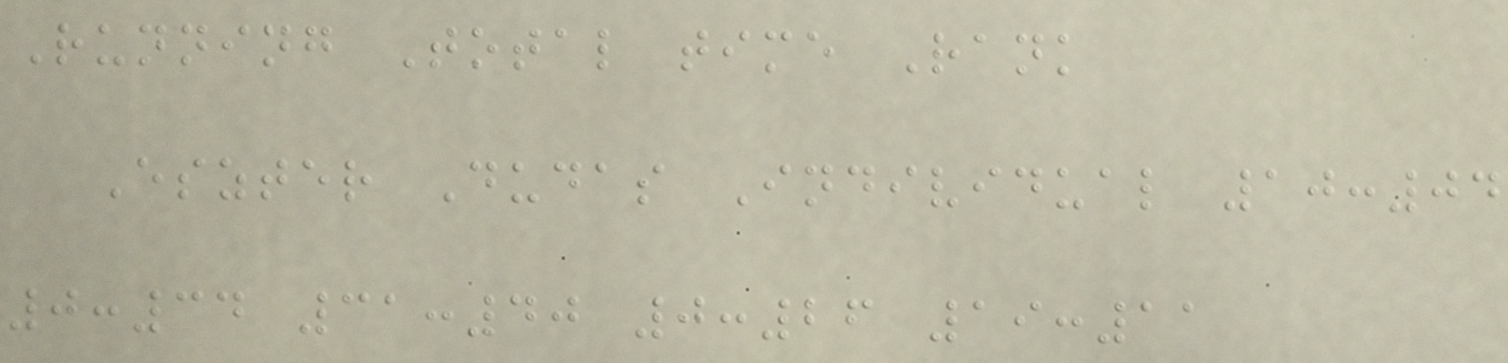Running Total time Rank
Eszter Dudas Individual 10:04
0:34 31:40 0:26 19:11
